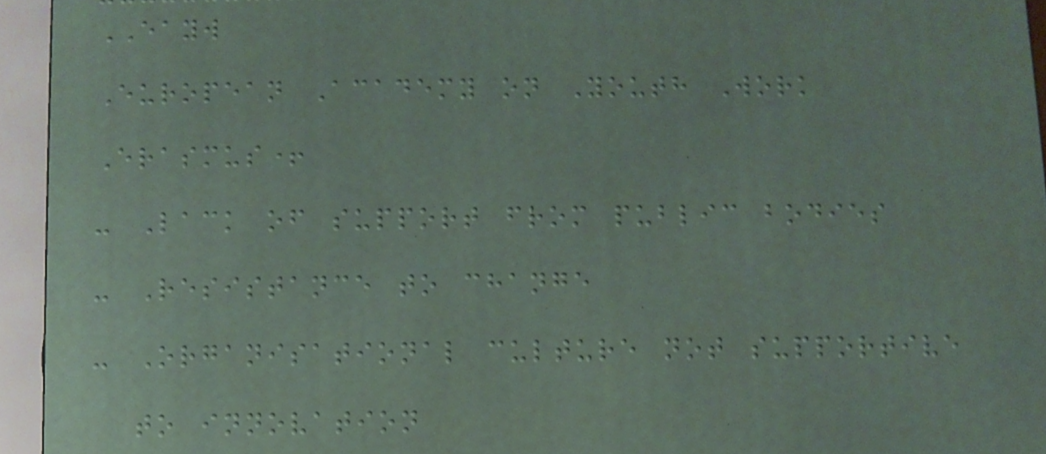EAYW
European Academy on Youth Work
Erasmus+
- Lack of support from public bodies
- Resistance to change
- Organisational culture not supportive
to innovation
